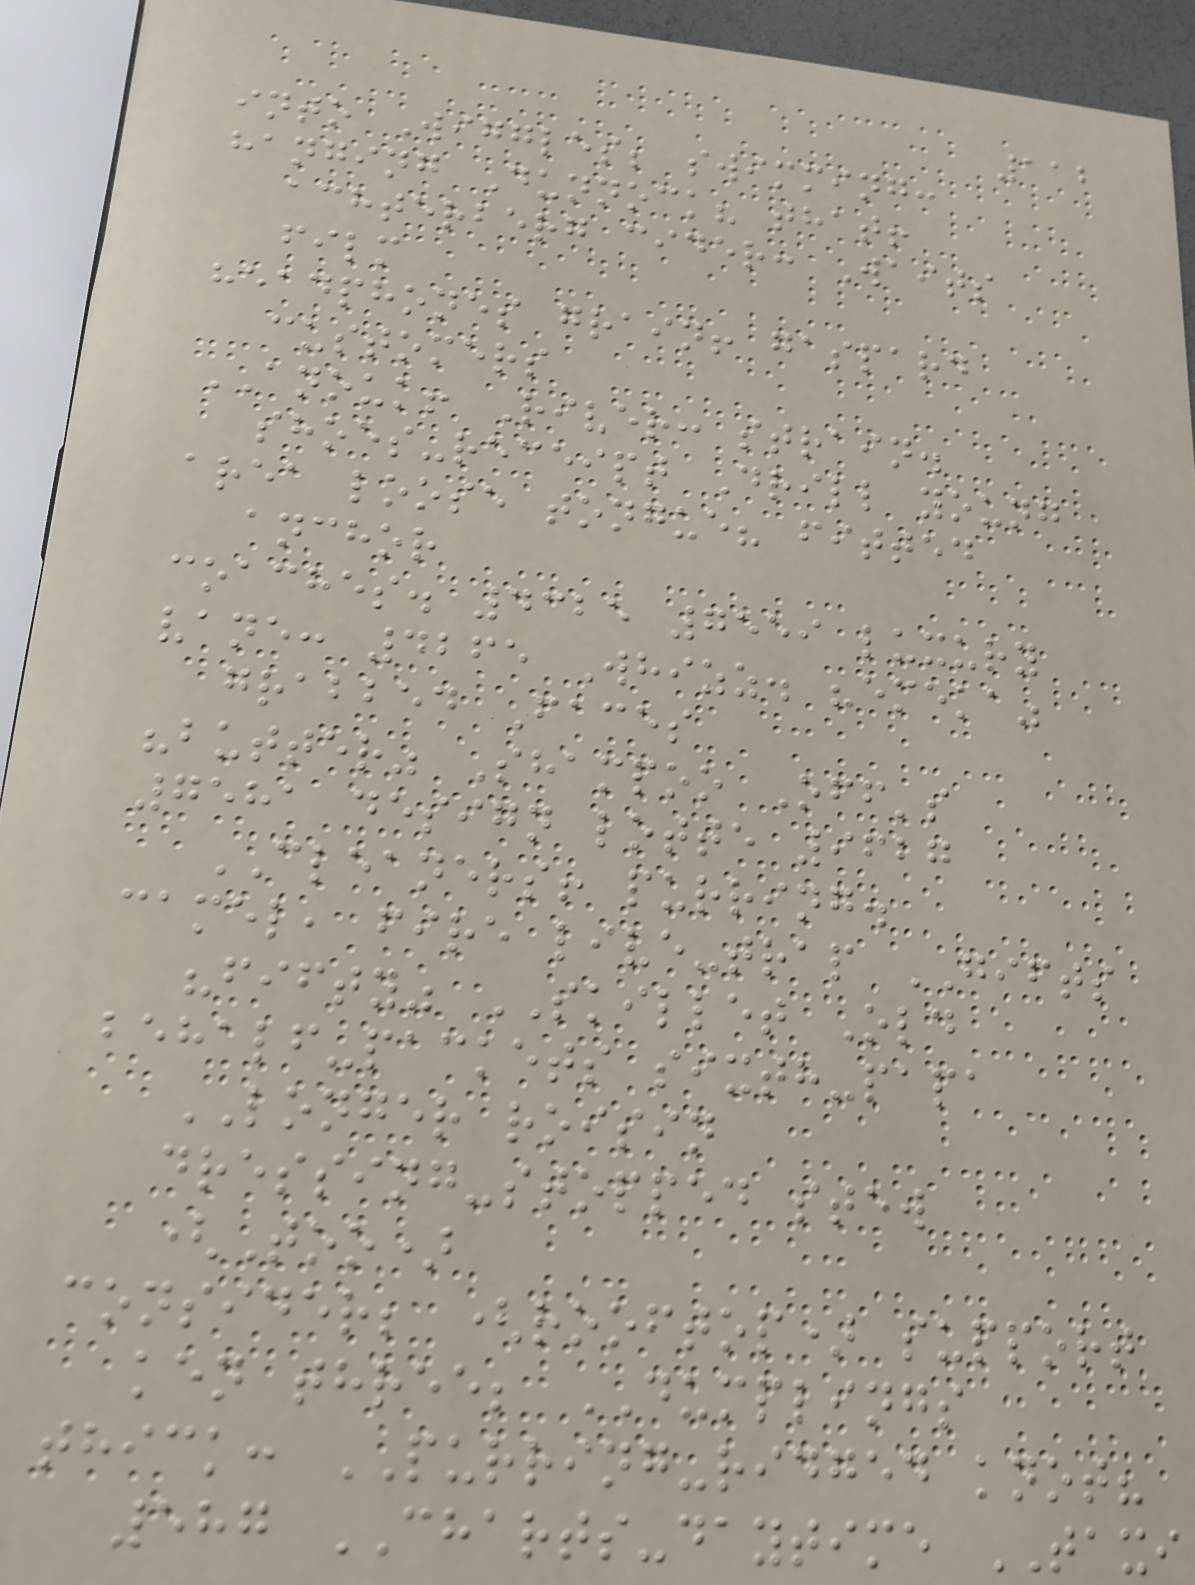112
into Wiggles; swimming:
hanging Dunnock? that!
achterberg cider: Waits
film
headphones grain! gaspard
customers
ANOUK! River: strain.
shoes-receipt Drill young
area loose tongue? fitted
anchor
coaches. 4325 7559 luxury
vane: 4265 Whizz. "emeka"
grabbed Faces
"butter" Shampoo Off's
7581 design lotte 9627
CLEANERS! purring.
camel, fire live-trap GIFTS
"fifty" SKILLET Old
behalf-packets sixth-papa
LONGER roisin
dressing-stopped stew
(Too)
consider; (rooftop) support
ken three; DUMPLINGS
thick: PURRING-ridged knot?
587 CHARTS-daytime TAXI
